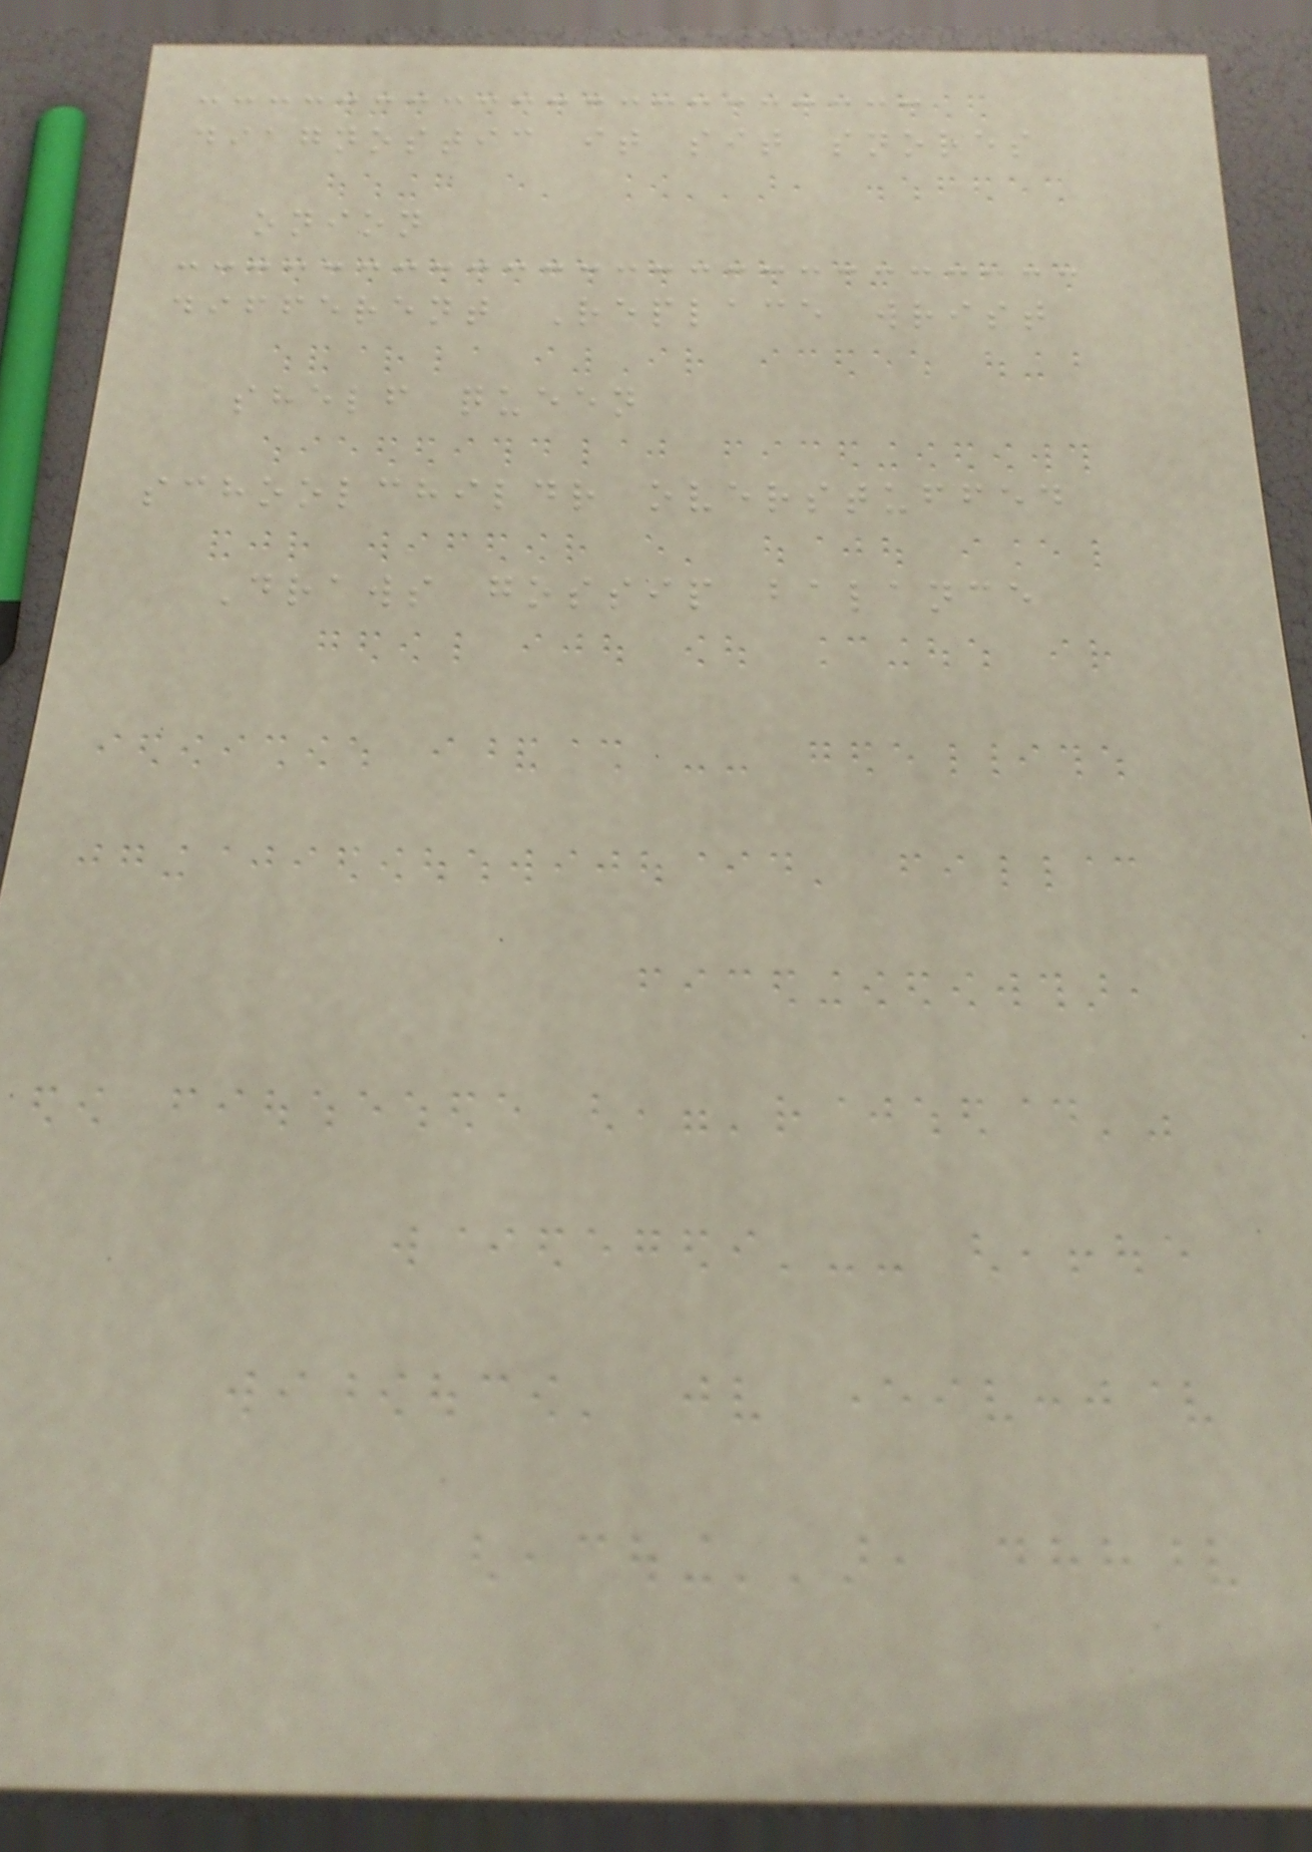diagnostic it sit snores
onion
different Replace wrist
shelf queen
schoolchildr overstuffed
Draws gossip balance
